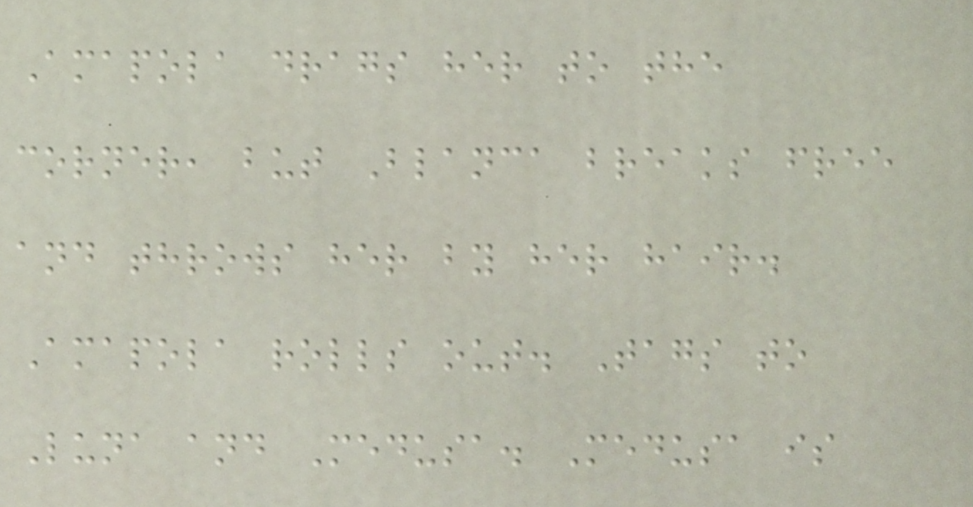Amapola drags her to the
corner, but Blanca breaks free
and throws her by her hair.
Amapola rolls out. Tags to
Luna and Medusa. Medusa is
